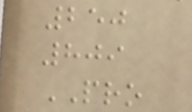250
809
PRO
